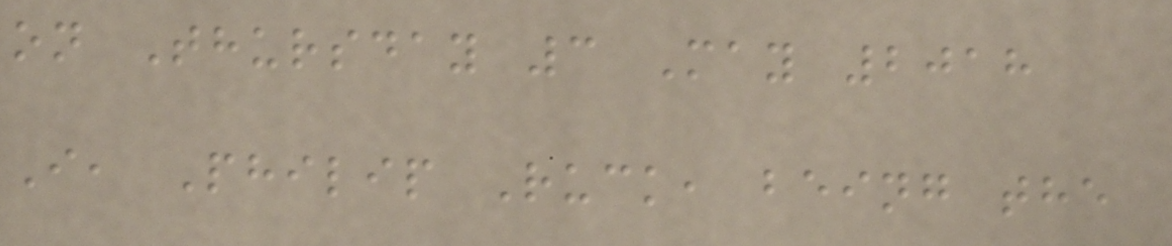on Thursday 3 May 2018
I, Philip Ruck, being the
